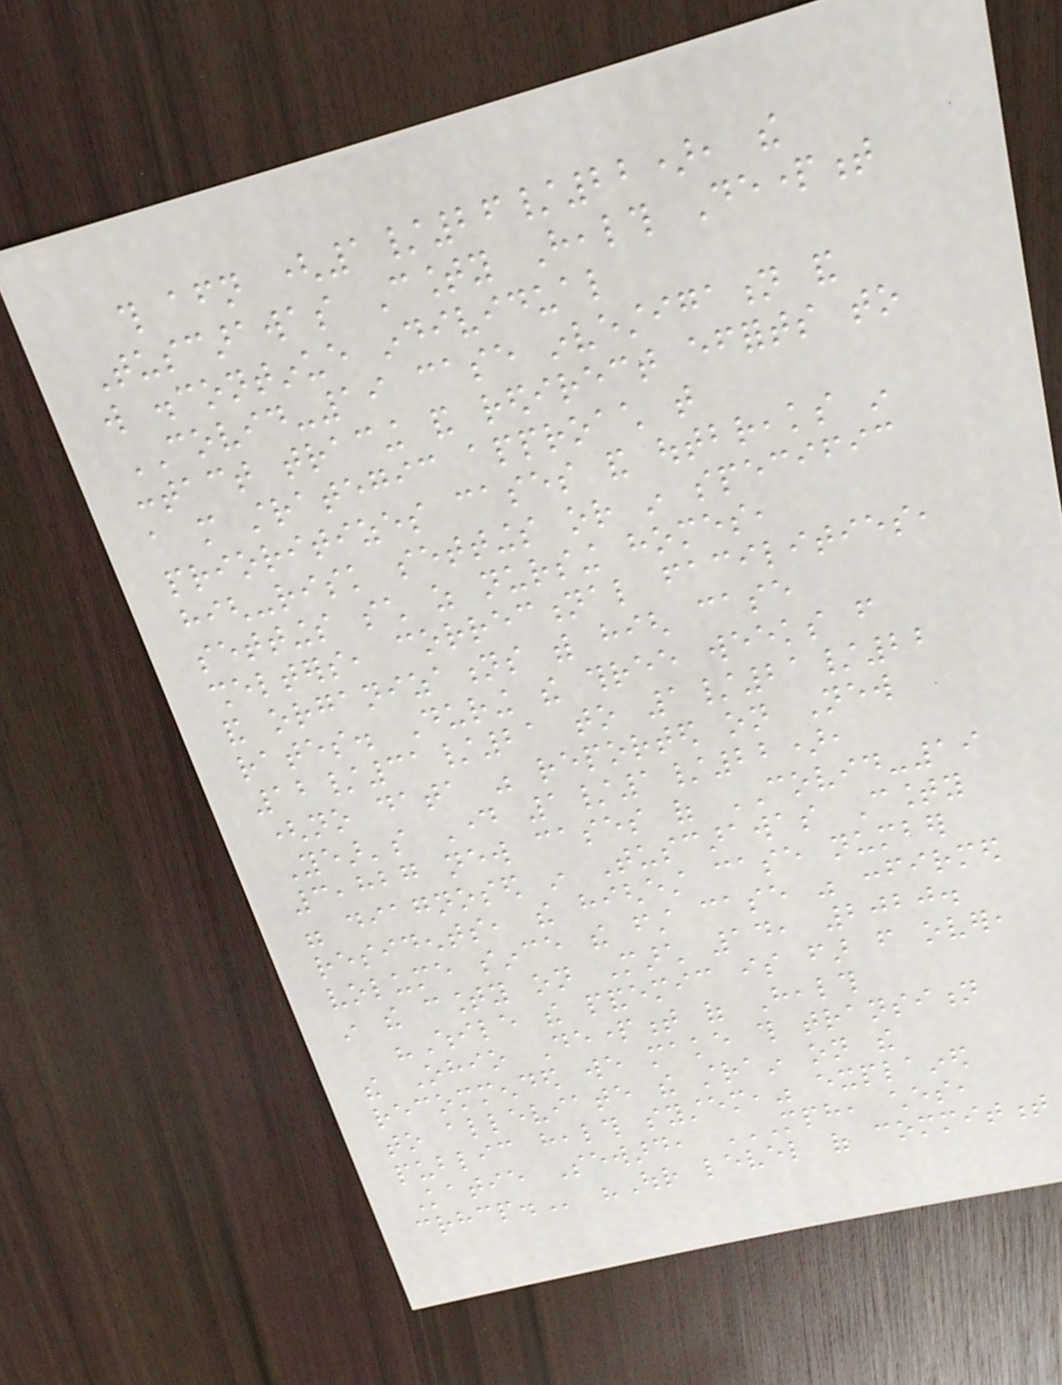this afternoon (1/26/22), the
Tuscarawas County Health Department
will discontinue individual
COVID-19 case investigation and
contact tracing and redirect efforts to
a more strategic approach that
prioritizes cases and outbreaks in
high-risk settings or in specific
settings such as nursing homes,
shelters, correctional facilities,
and organizations with high case
rates. During the three weeks from
12/31/21 to 1/21/22
(no data was reported on New
Year's Day 1/1/22),
3,827 new cases of COVID-19
were diagnosed in Tuscarawas County
residents, the highest case number
volume since the first case was confirmed
in the county on March 14, 2020.
"While the pandemic is far from over,
the Ohio Department of Health
recommended we make this transition
to alleviate the strain on the
public health system," explained
Katie Seward, MPH, CHES,
CRHCP. "Our level of commitment
